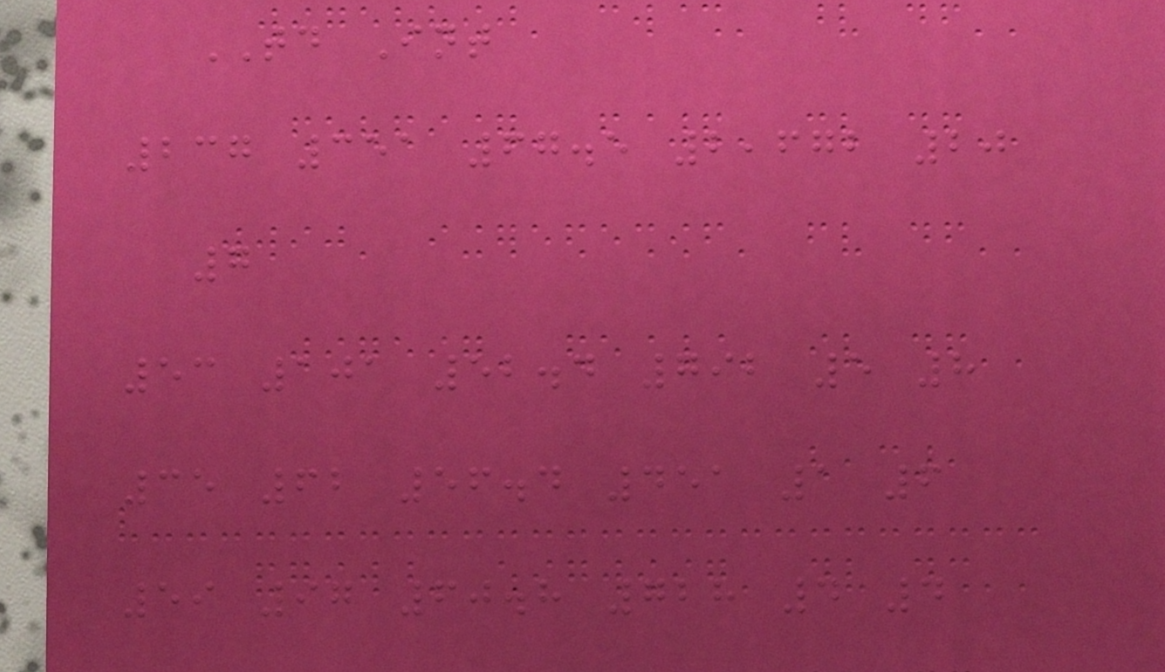TD Int
237 351 67.5 2,672 20
7
53 101 52.4 792 5 8
35 62 56.4 451 1 6
59 97 60.8 728 4 4
